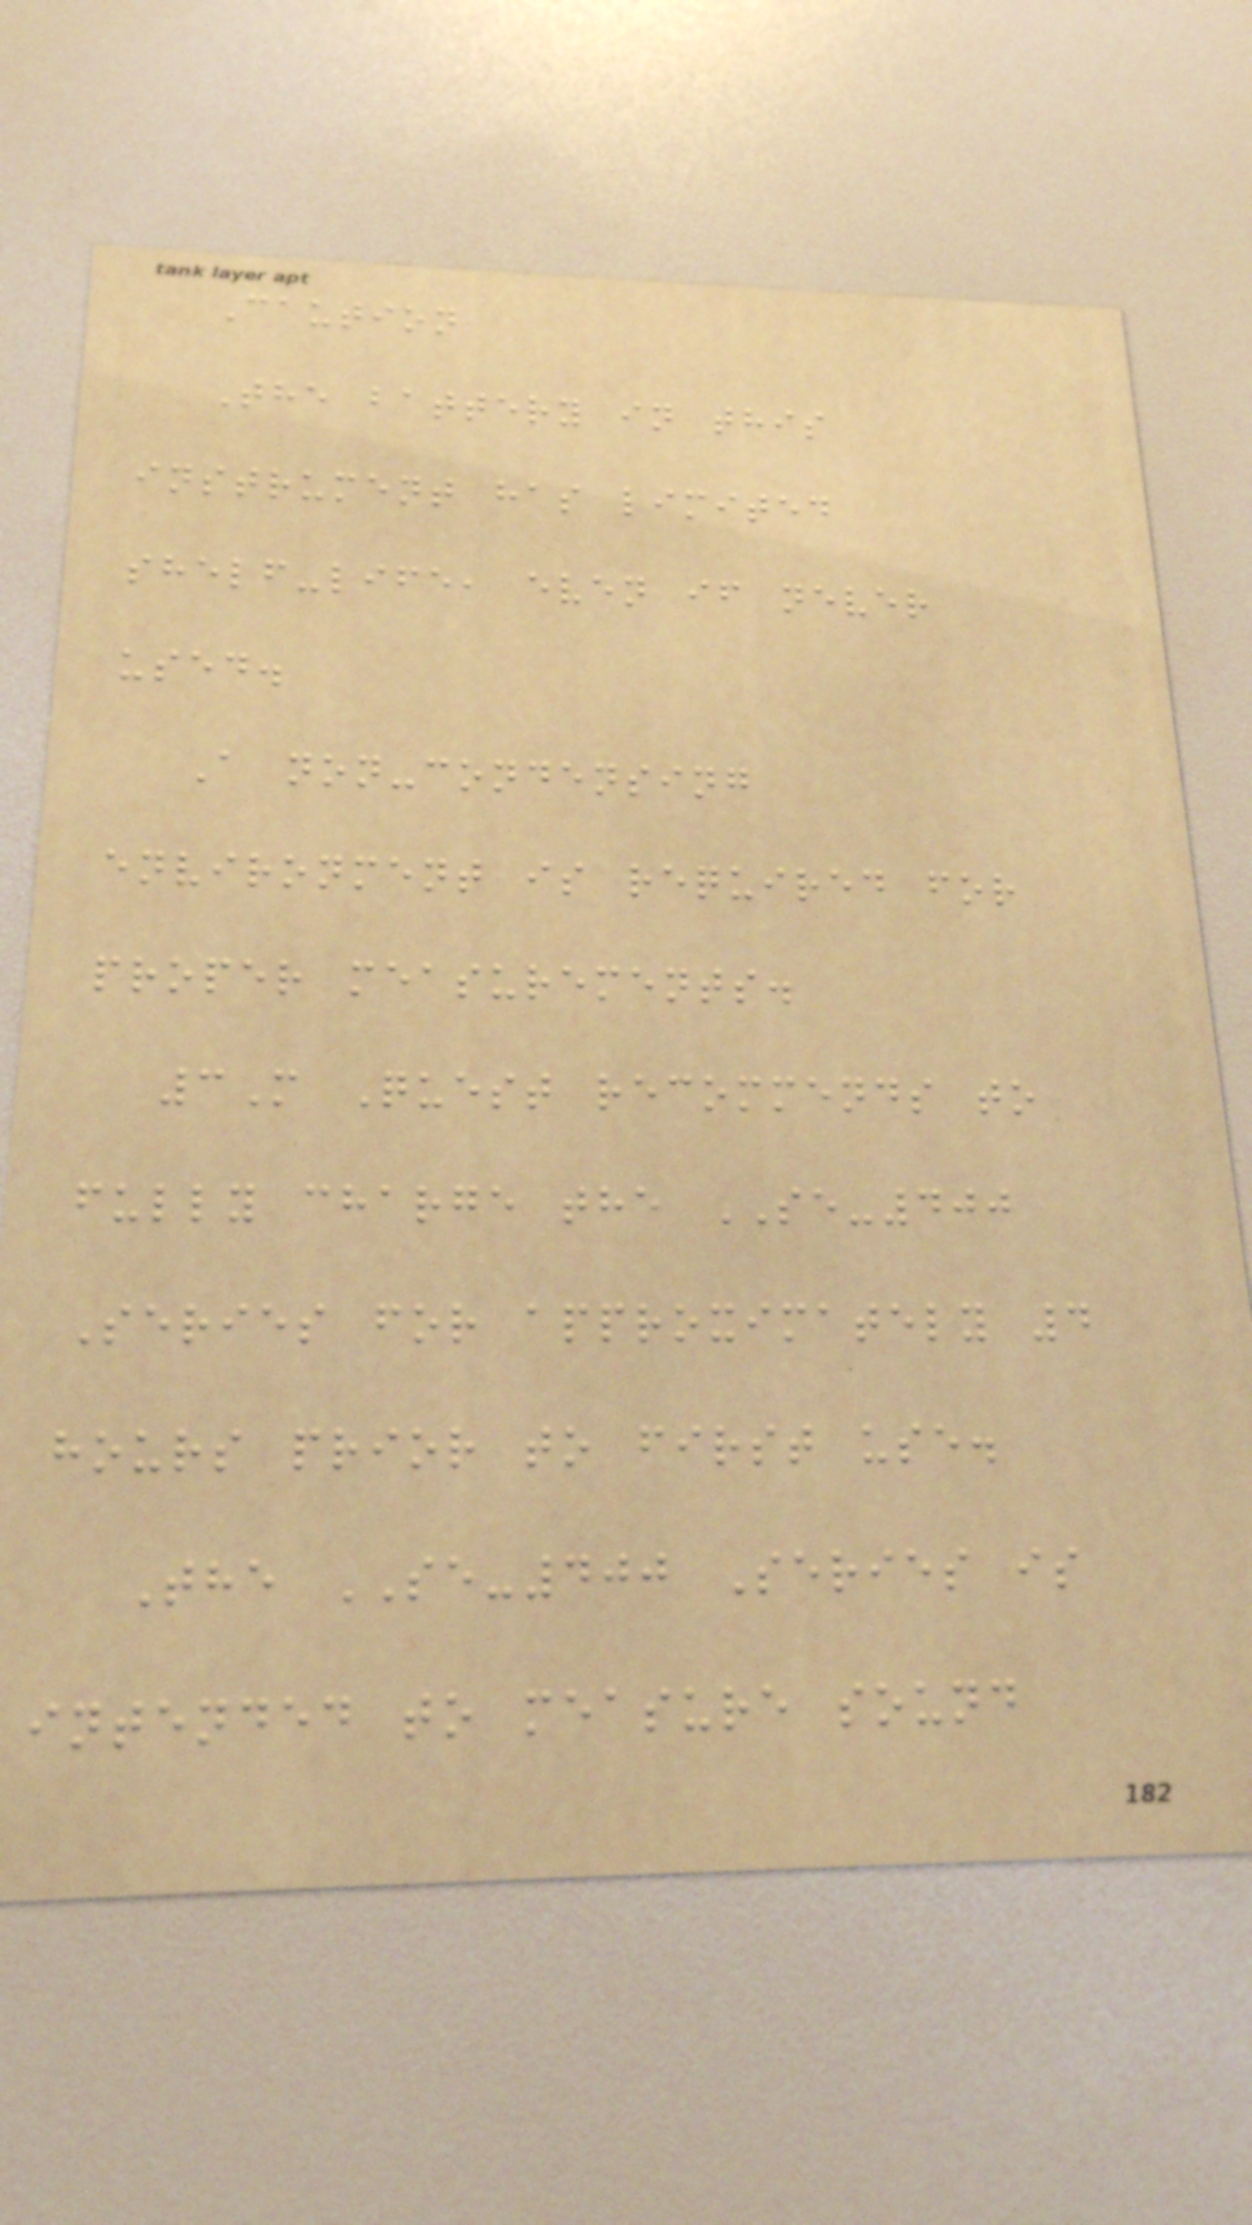Caution
The battery in this
instrument has limited
shelf-life, even if never
used.
A non-condensing
environment is required for
proper measurements.
3M Quest recommends to
fully charge the SE-400
Series for approximately 4
hours prior to first use.
The SE-400 Series is
intended to measure sound
